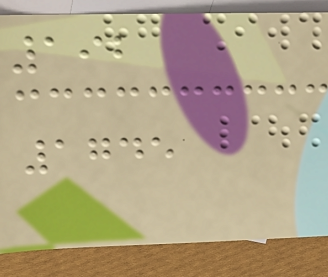192
1745
